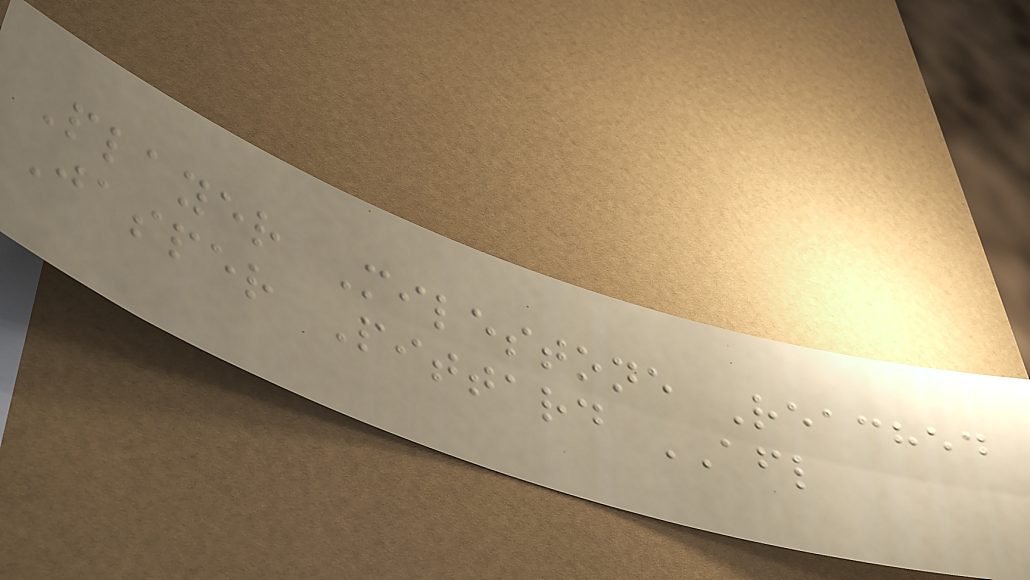Player Milestone Reached
Jasper Pittard AFL
